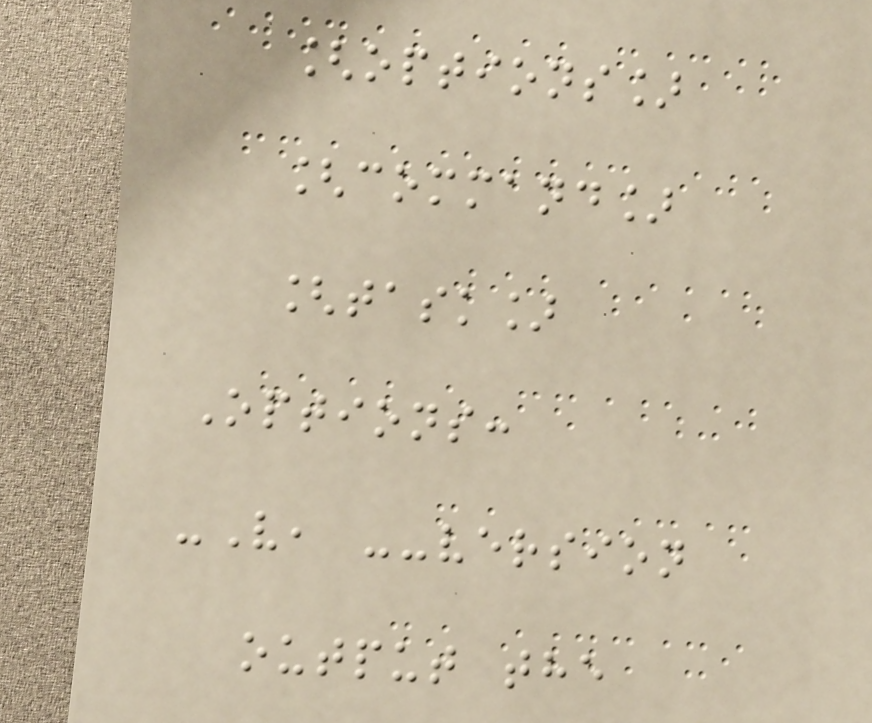[options]
[command]
[task]
Options:
-V, --version
output the
